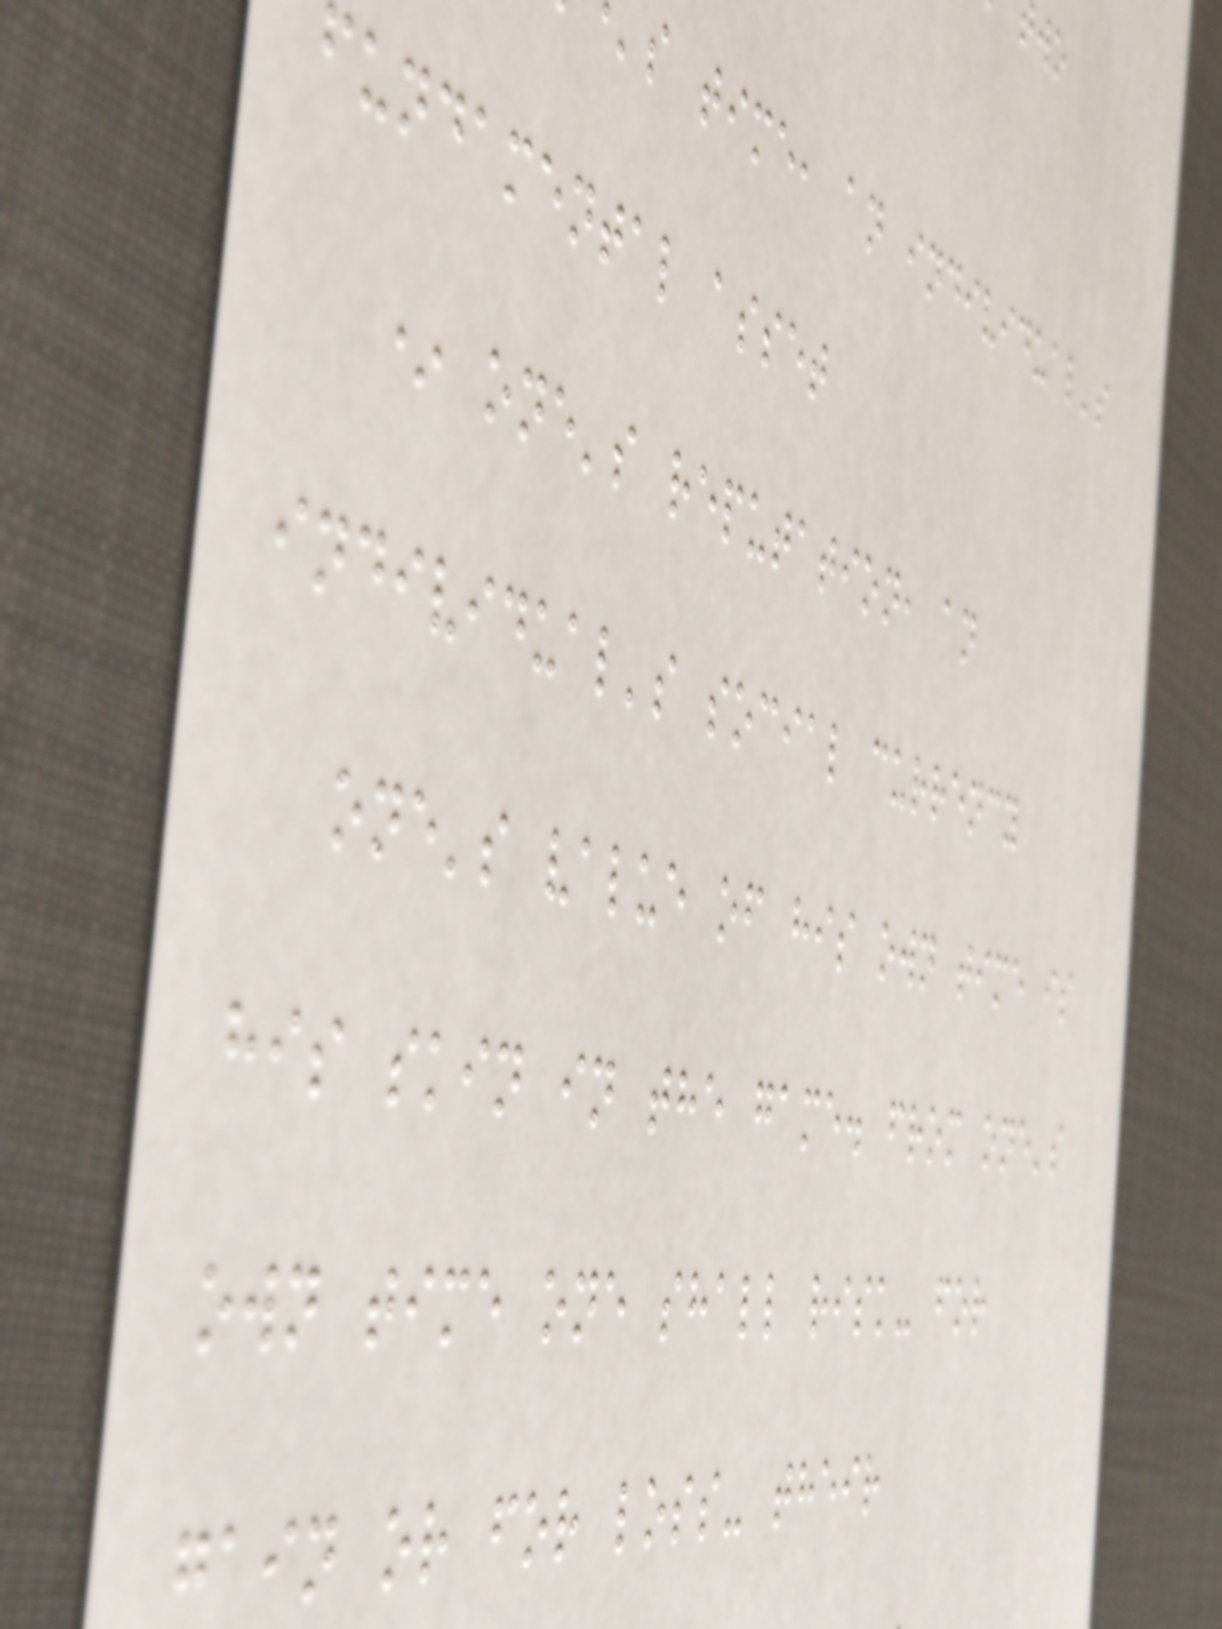s time, an individual's
fundamental asset
* one's reputation, an
individual's social currency
one's value of his own time is
his skin in the game. from one's
own time one shall risk- for
gain or for loss- their
